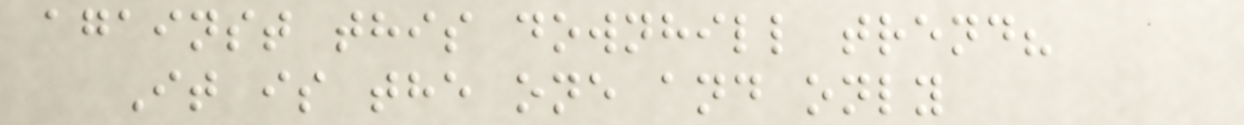against this downhill trend?
It is the one and only
